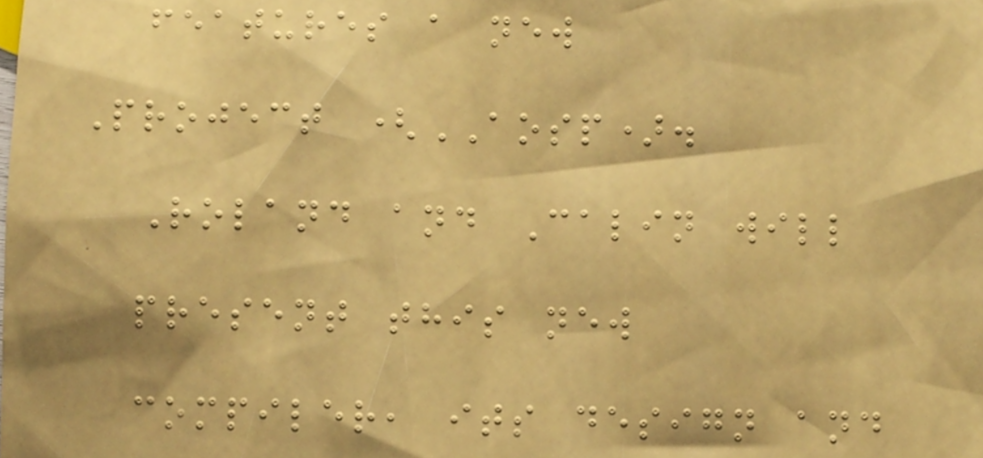features a new
Project (AOSP).
Roland and Calin will
present this new
compiler, its design and
